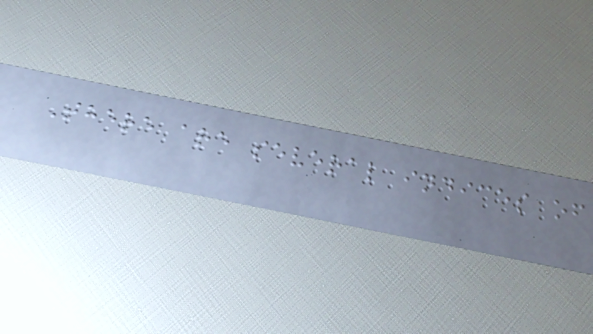There are several indices of
